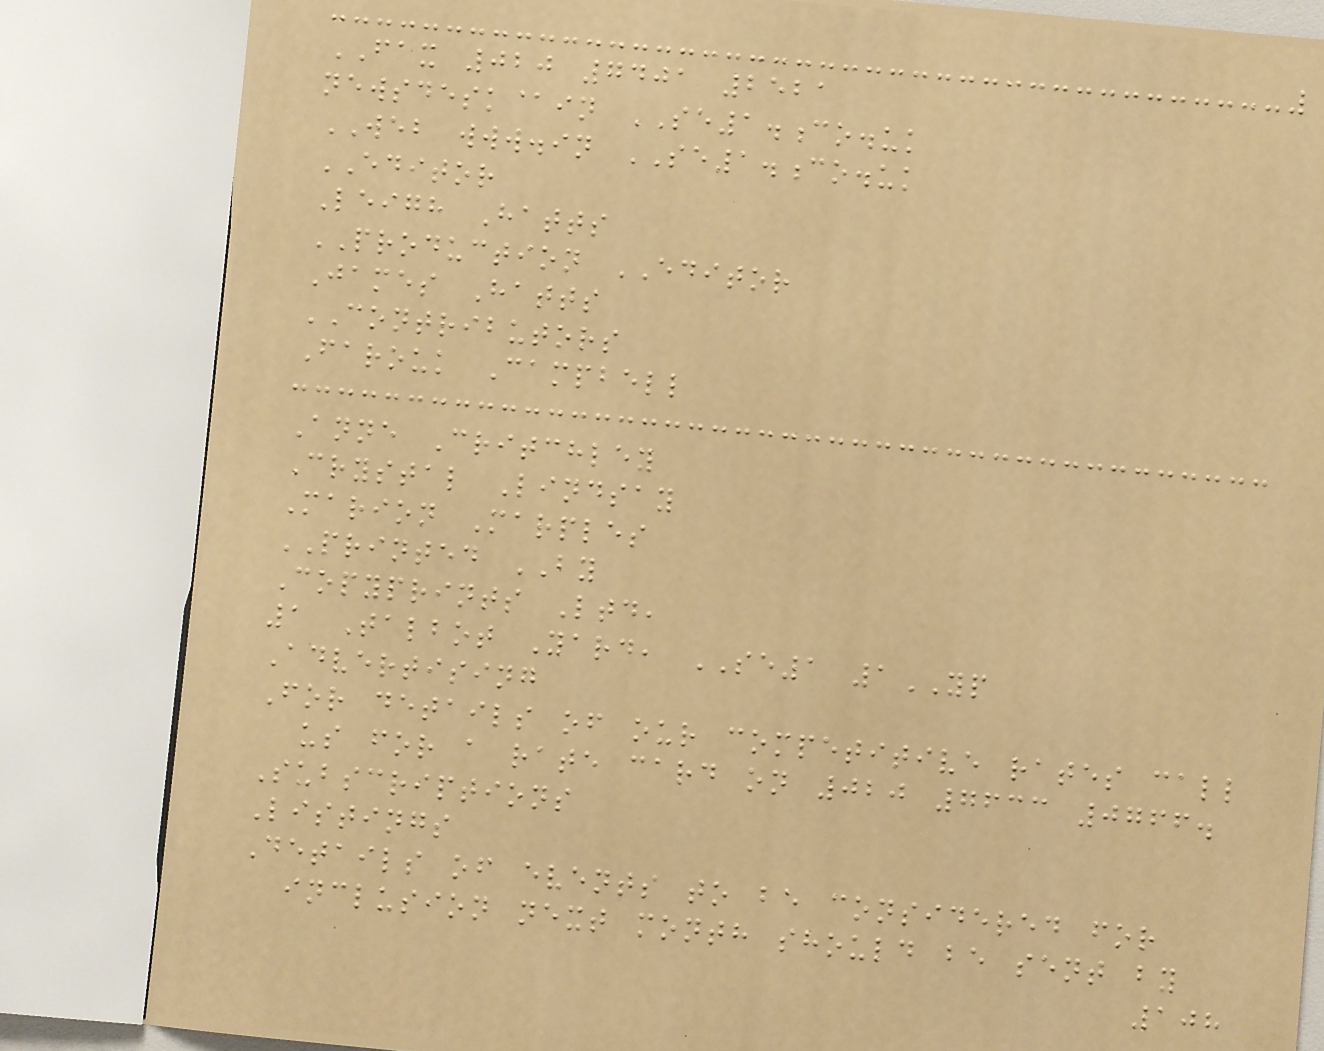FAX 020 7401 2521
newsdesk@in SE1.co.uk
WEB www.in SE1.co.uk
EDITOR
Leigh Hatts
PRODUCTION EDITOR
James Hatts
CONTRIBUTORS
Farouk Campbell
Anne Critchley
Crystal Lindsay
Marion Marples
PRINTED BY
Copyprints Ltd,
1 Talbot Yard, SE1 1YP
Advertising
For details of our competitive rates call
us for a rate card on 020 7633 0766.
Subscriptions
Listings
Details of events to be considered for
inclusion next month should be sent by
108
